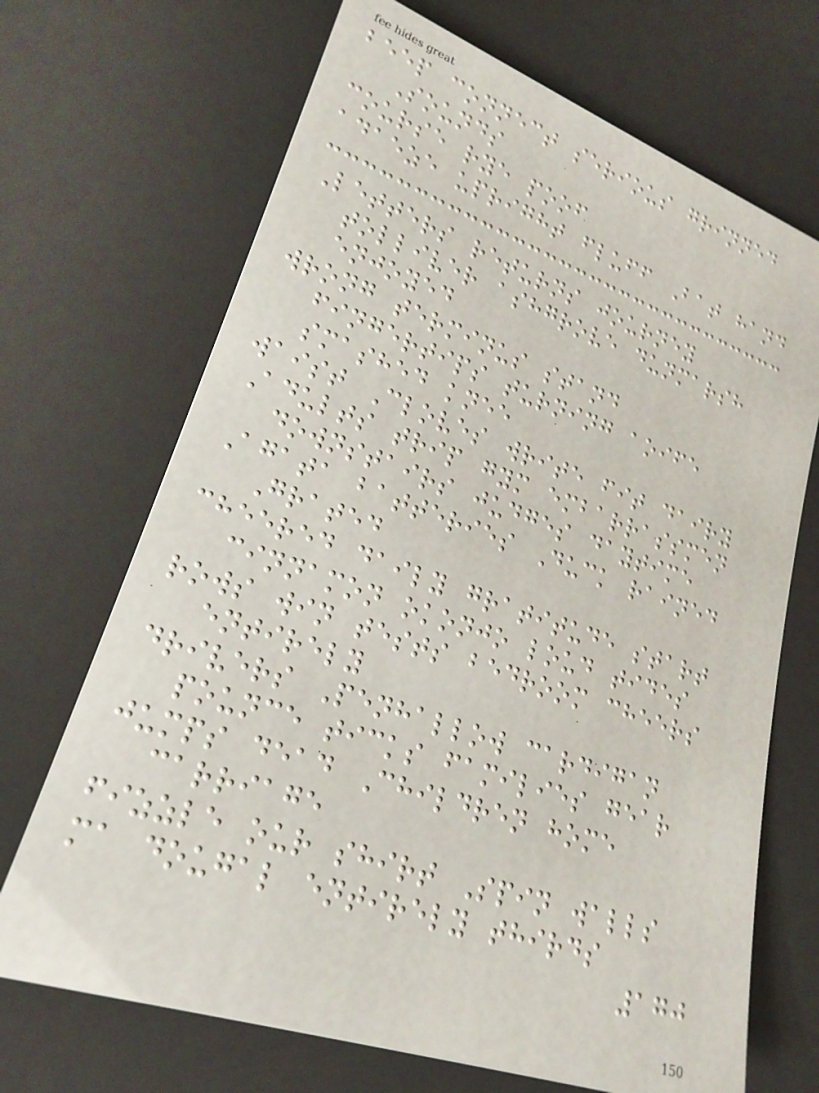beep connect serious grinned
Sounds
course rye poof
adaeze upright fluff Bat hand
Letters returns journey
tolliver ashgrove dunmarsh
enjoyed
wrong terminus stand
fingertips turning aoife
smashed knee
waist Cloves write fit dairy
Adults trip gym embarrassmen
downstairs judges daytime
Agata batteries Duck rained
Grated
cheered daily gratitude start
cinnamon okonjo loud tides
rows win tests bedroom cheers
entirely
drivers Penhallow cardigan
pounce ticks families gear
jumps dead Children home
carriage
fizzle our shirt Spin walls
ma dougal entirely thirds
170
